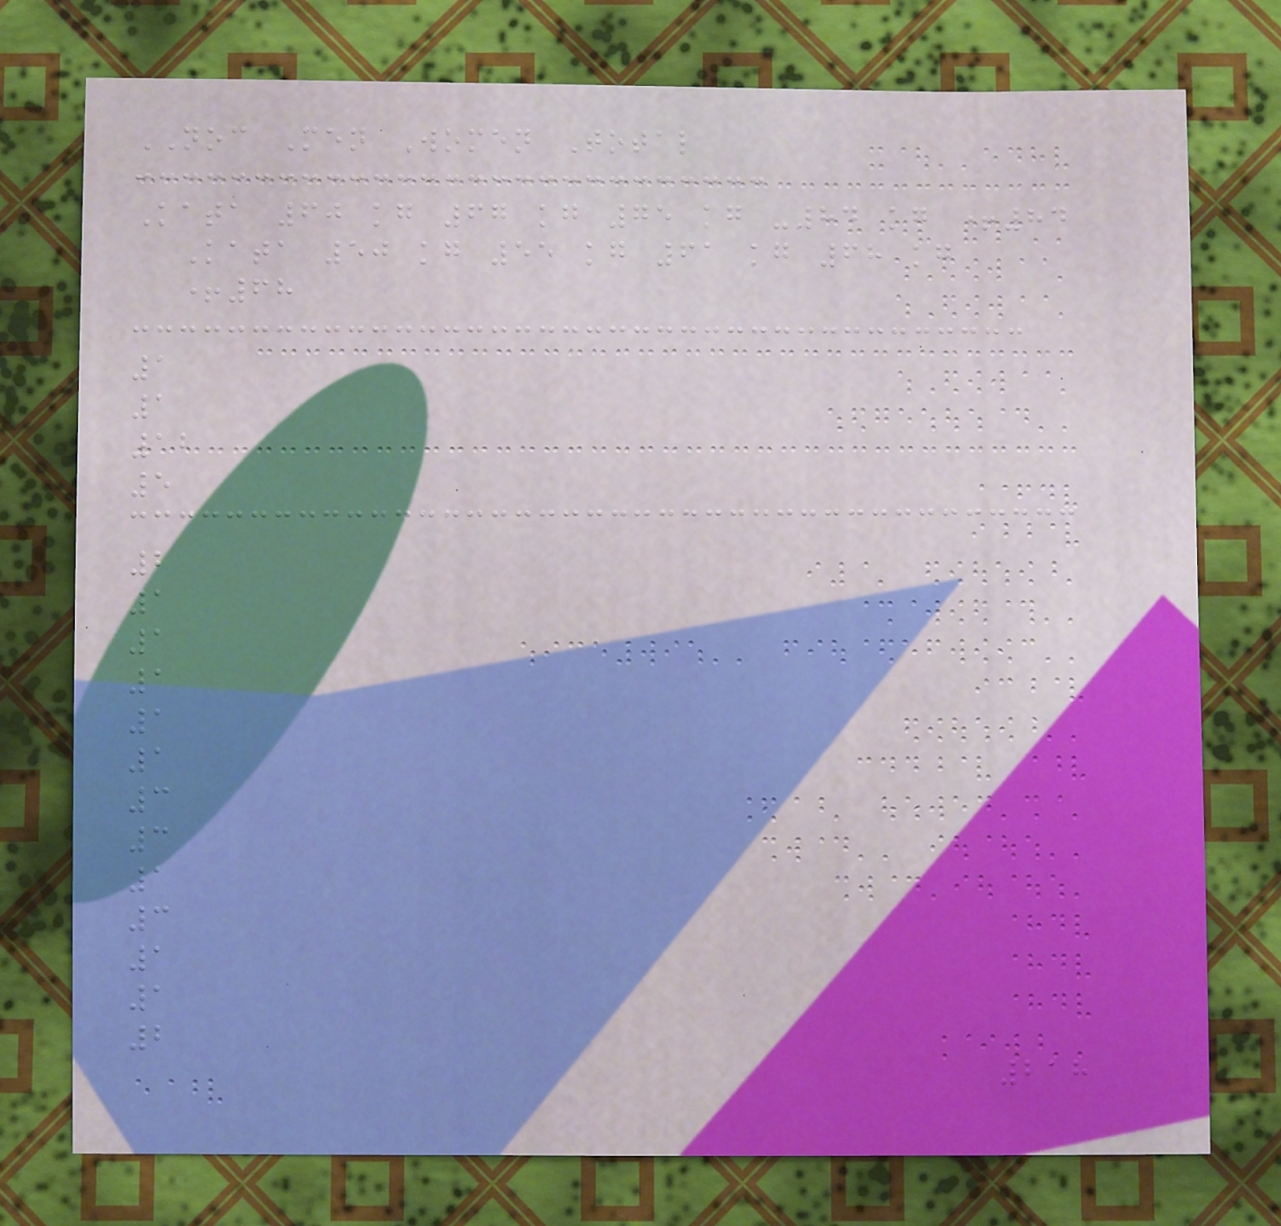NOC Men Women Total
Kata 60 kg 67 kg 75 kg -84 kg +84
Kata 50 kg 55 kg 61 kg 68 kg
+68
1
1
12
5
2
1
1
1
1
1
3
3
1
3
1
1
2
218
